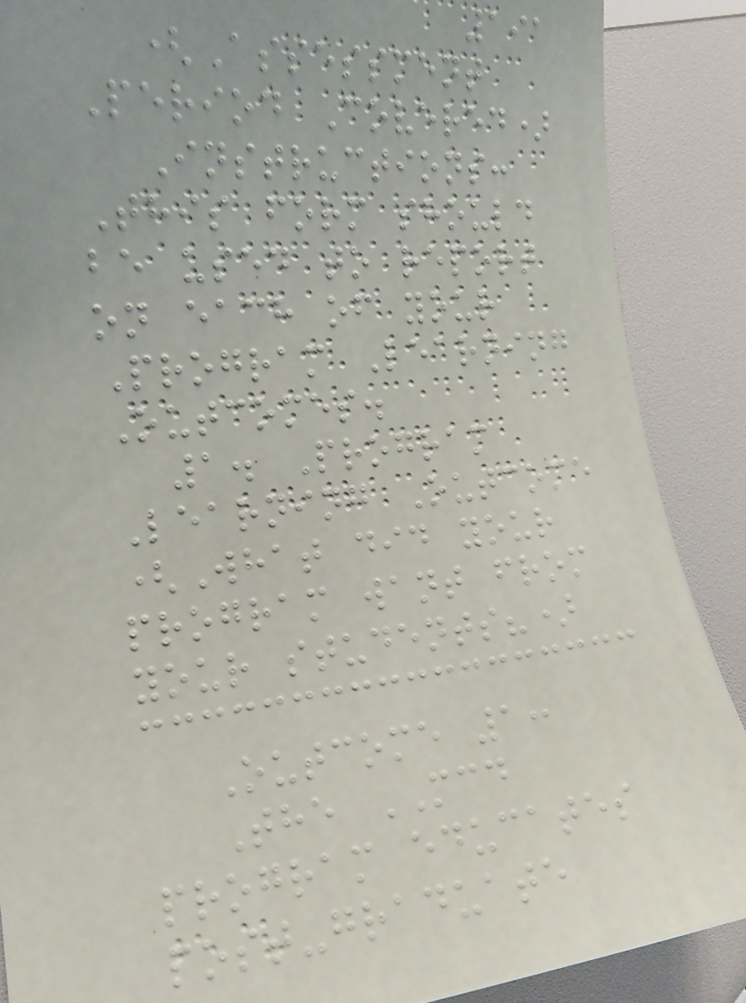191
(Assessment
Period Covered)
Instructions:
This form should
be used to report
on each of your
Program Learning
Outcomes.
1. Program
Learning Outcome
(What did your
program want from
your students?)
Outcome 1:
The MCD
program educates
post-graduate
